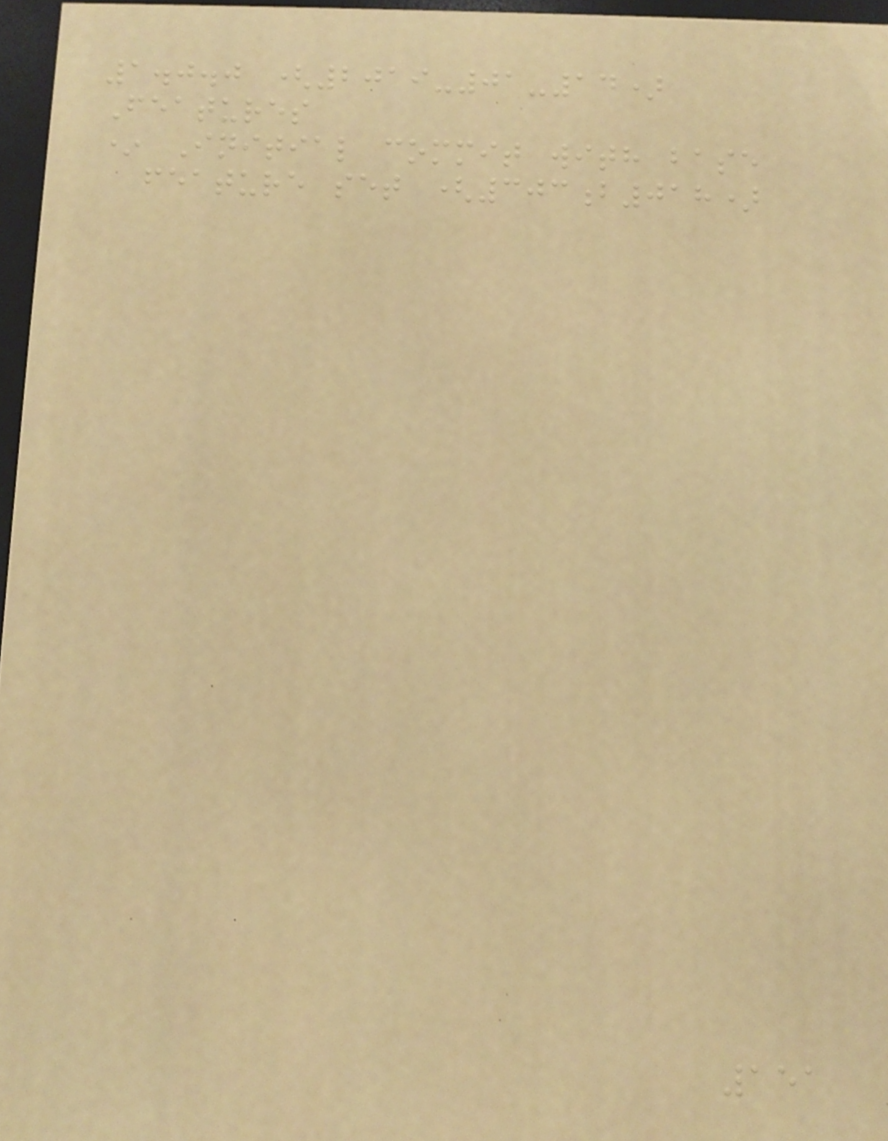1.0.0 (2019-01-14)
Features
* Initial commit with base
feature set (303b018)
151
